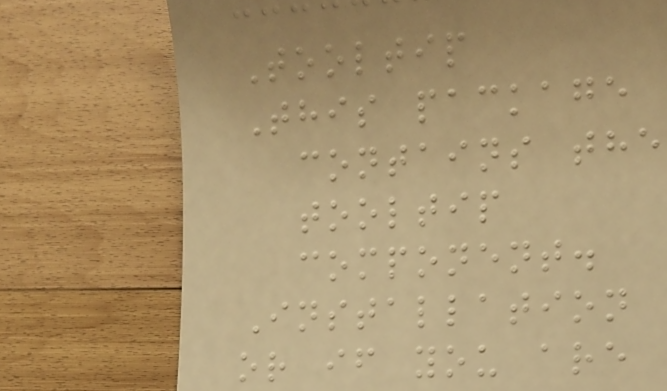Tooltip
This package
contains the
tooltip
component.
Installation
or if you are
